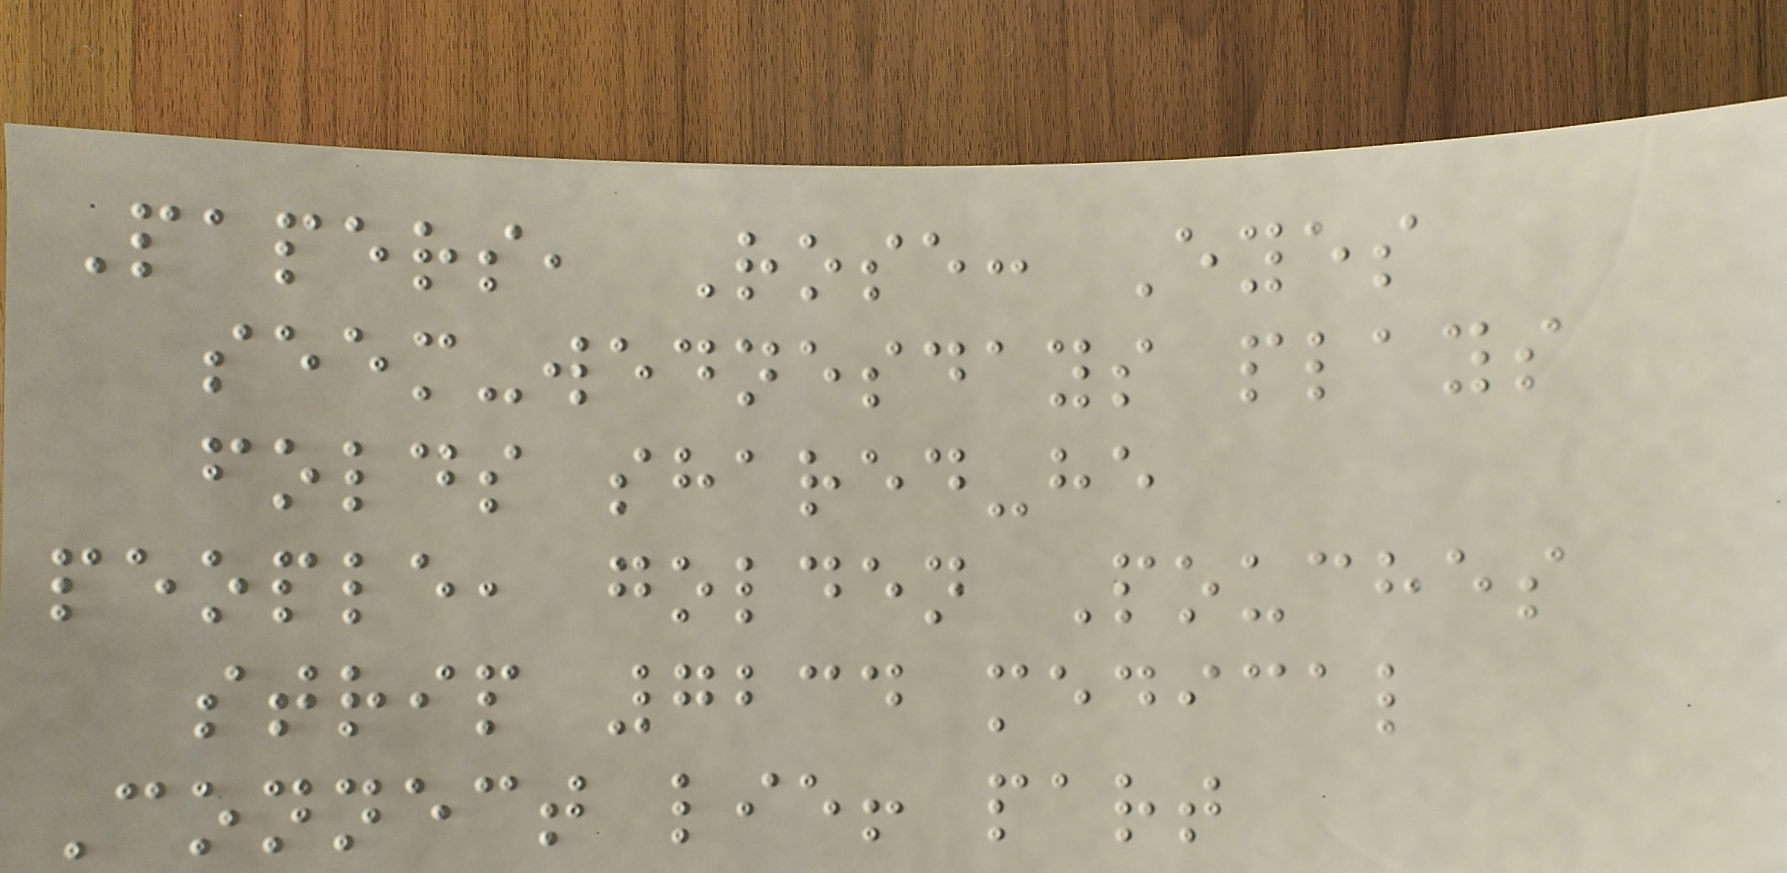Papers, Rose: Eyes
seem-wednesdays plays
folds shared-he
people, golden Pouches
strip 7234 medical
Connect lie! part
